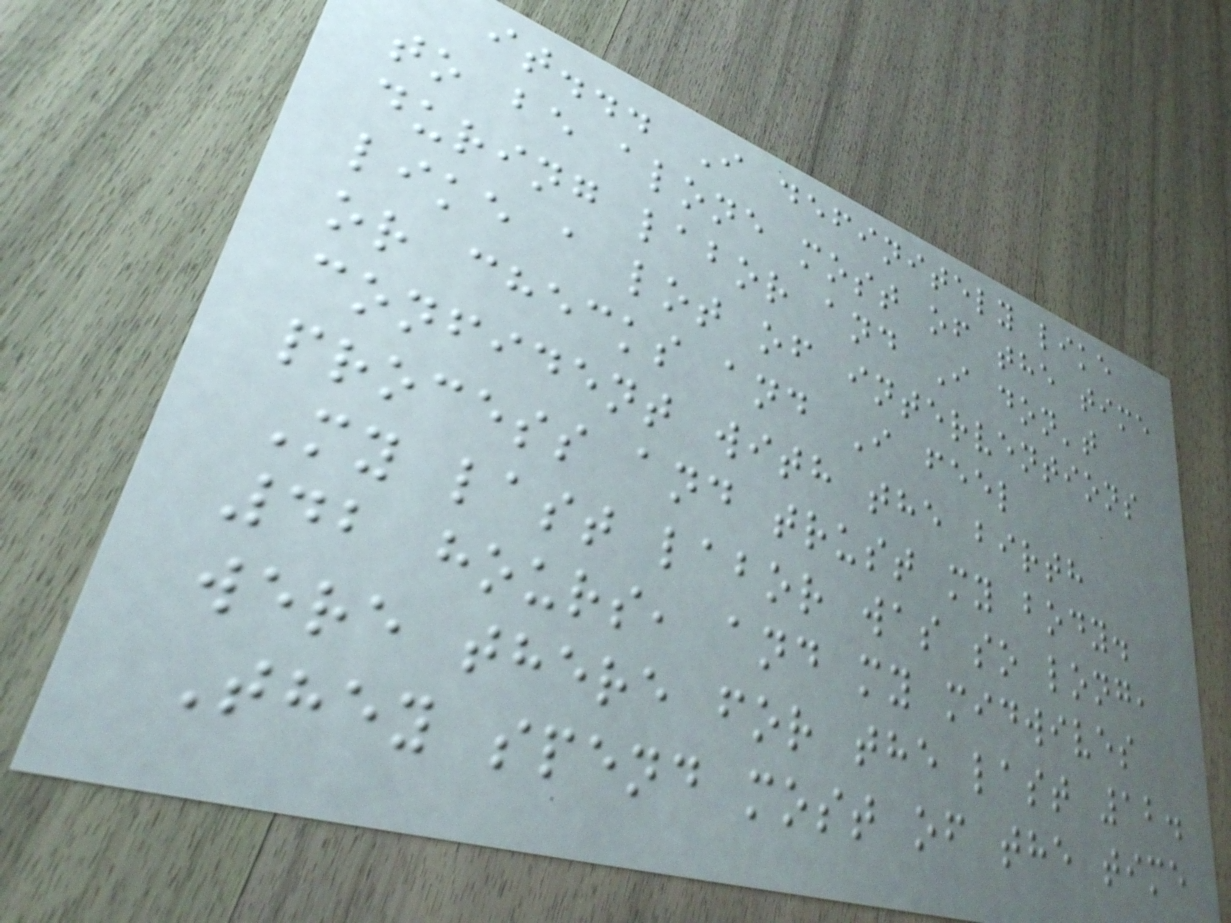it... I definitely like
to be alone most of the time
during labor and I don't
like a lot of interventions
or checks and I feel
confident with the birth
process and trust my body.
My last labor was so long,
42 hours, and my midwives
were there for the last 12.
They spend most of the time
